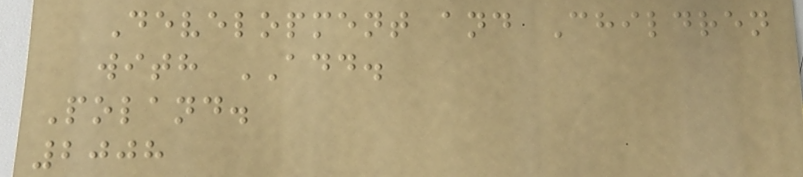Development and Children
with ADD.
Poland.
2008
